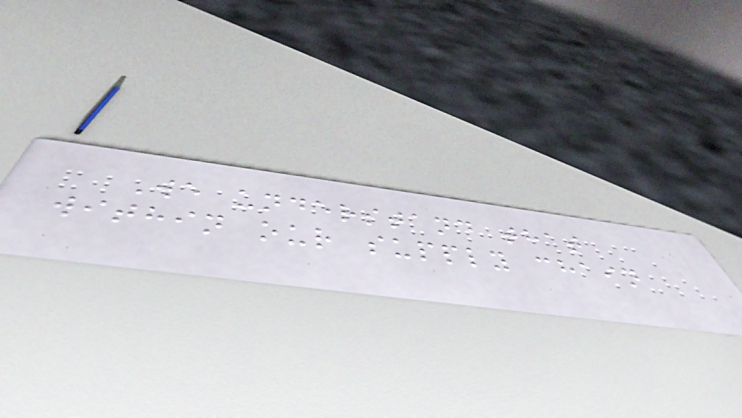We understand that
within our supply chain
